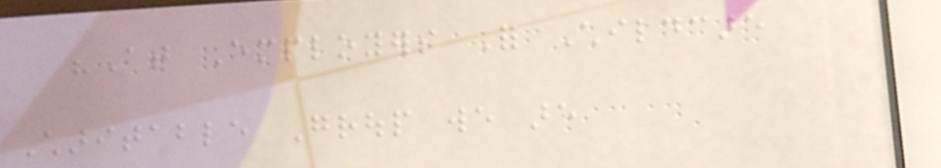"At Employers For Childcare
Charitable Group we are
